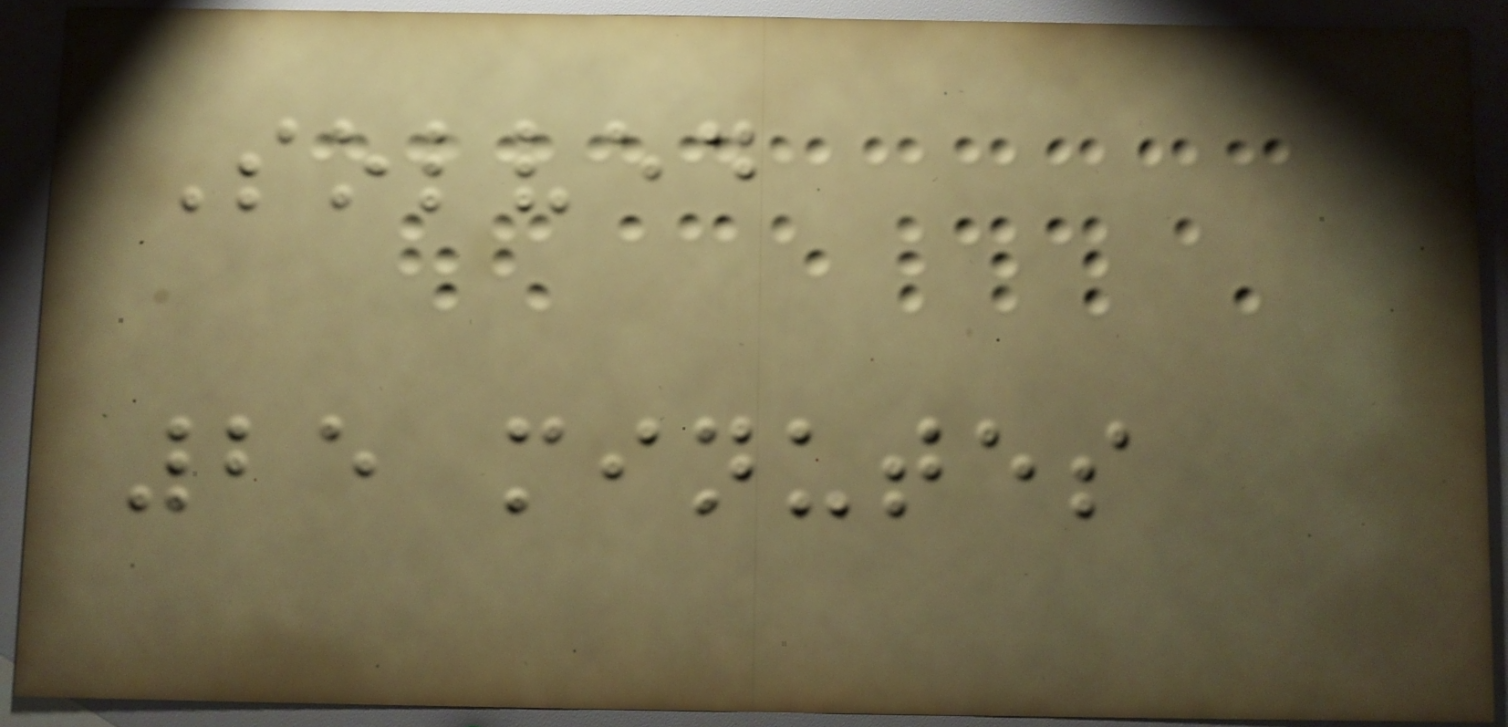Solved
25 minutes
